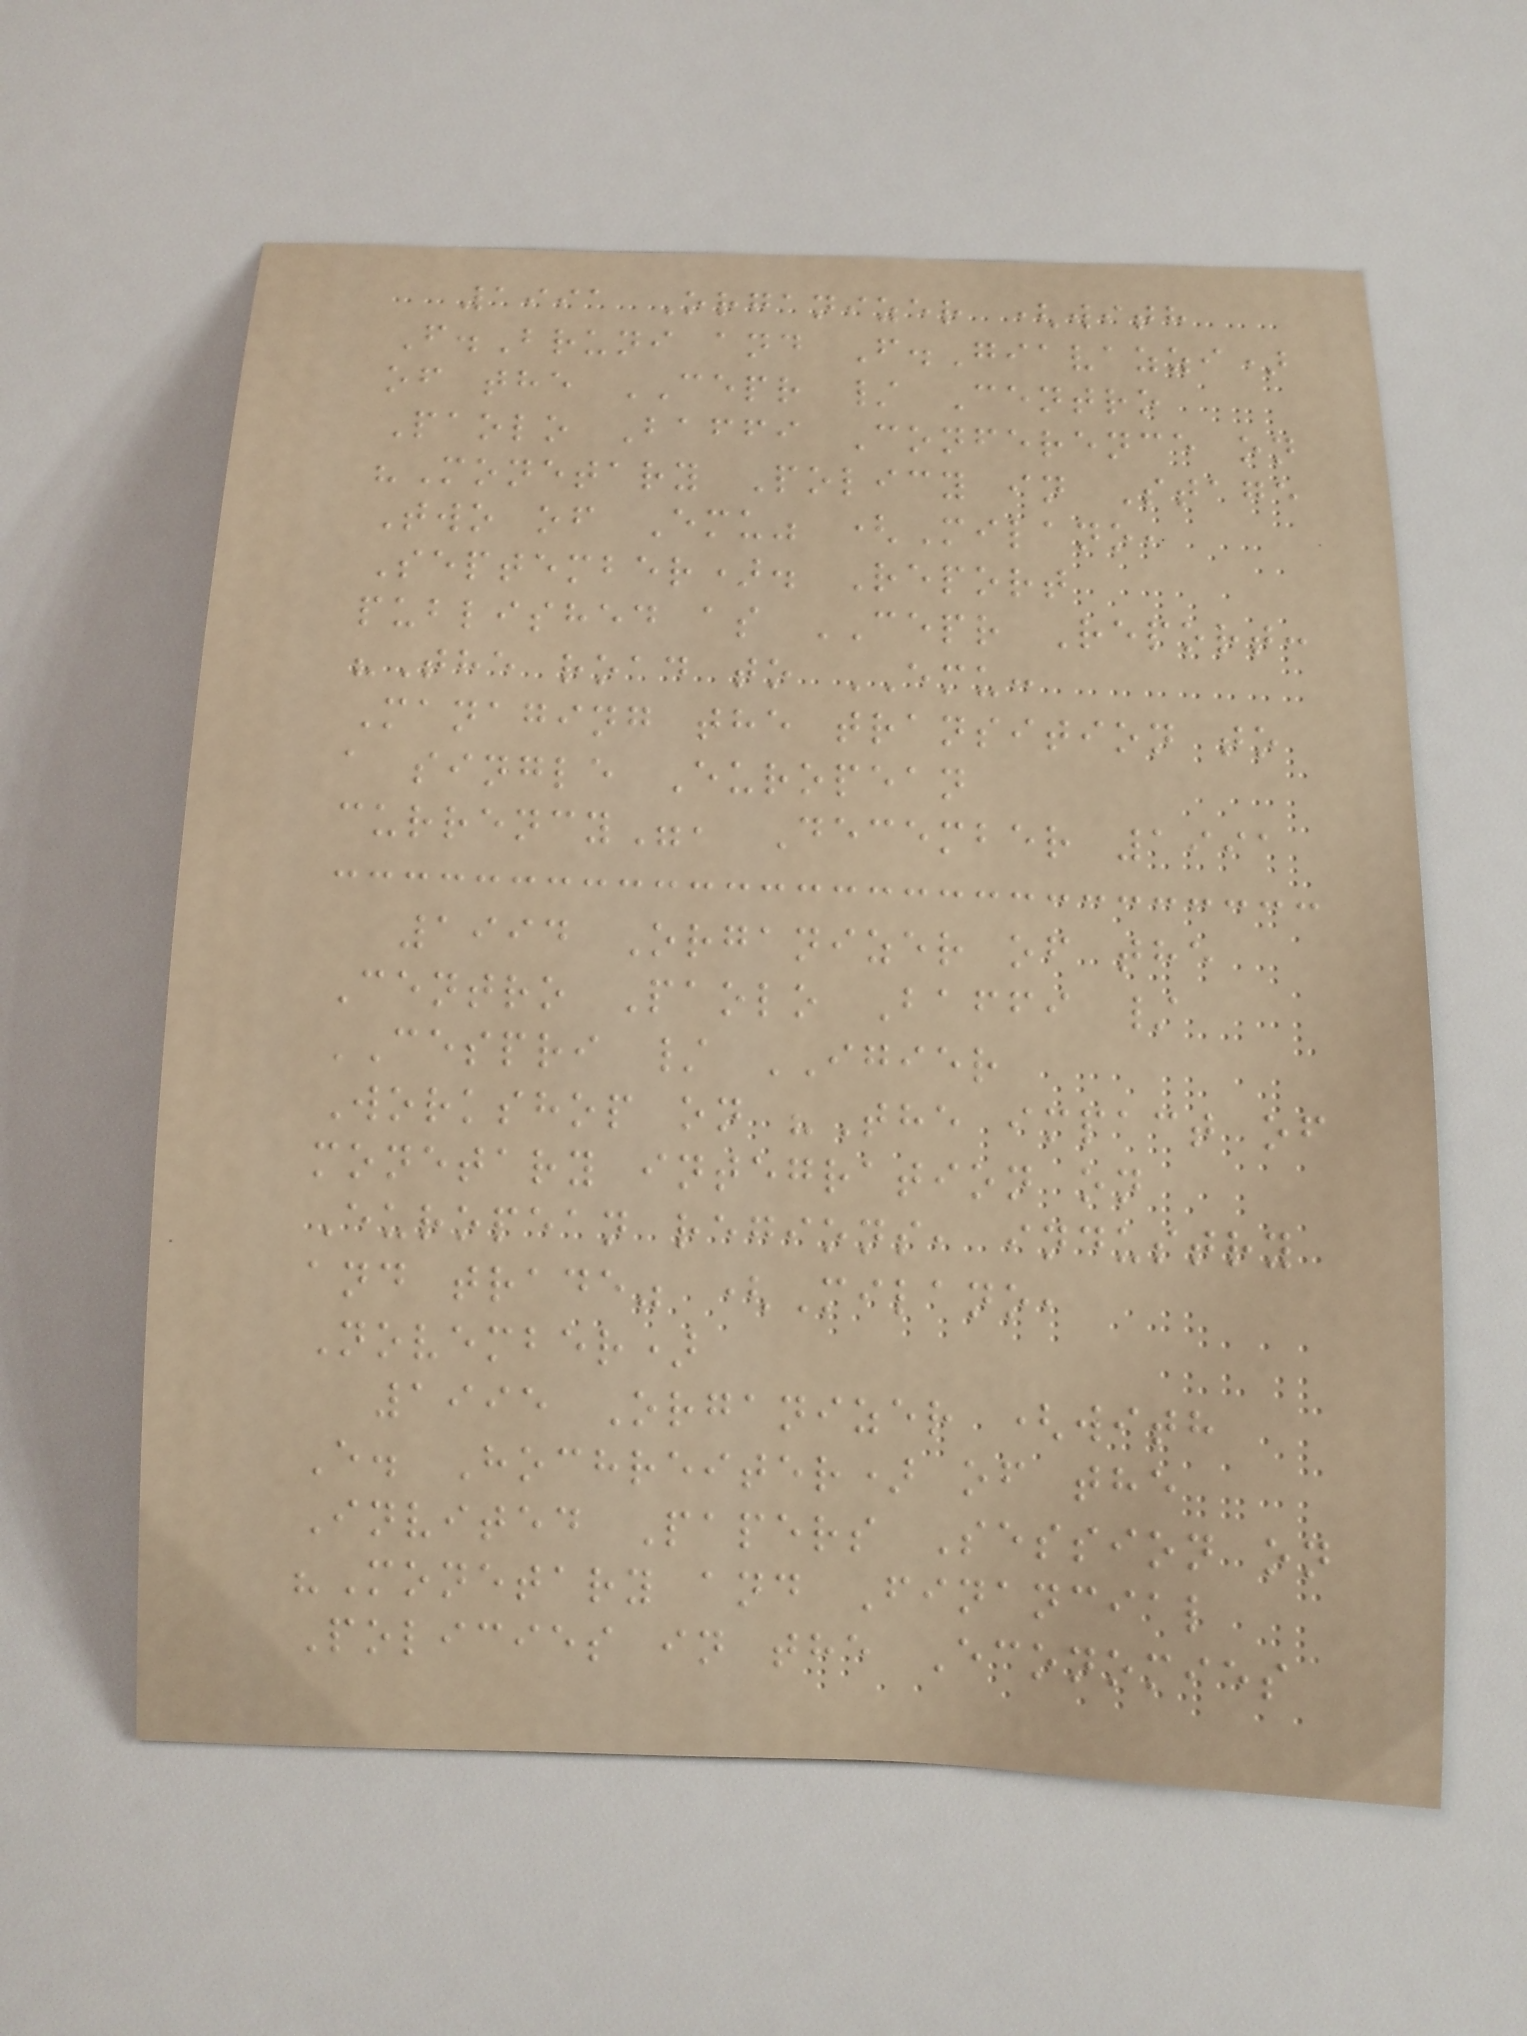1991 Organizer (with
F.Bruni and F.Giavazzi)
of the CEPR / Centro
Paolo Baffi Conference on
"Monetary Policy in Stage
Two of Emu" (Milano,
September). Report
published as CEPR Report:
"The road to EMU:
Managing the transition to
a single European
currency", December 1991
1994 Organizer of the
Centro Paolo Baffi /
CESPRI / IGIER
Workshop on "The impact of
monetary integration on
European regions, industry
and trade" (Milano,
November)
1995 Organizer (with
E. Hochreiter) of the
Invited Papers Session on
"Monetary and Financial
Policies in the Economies
